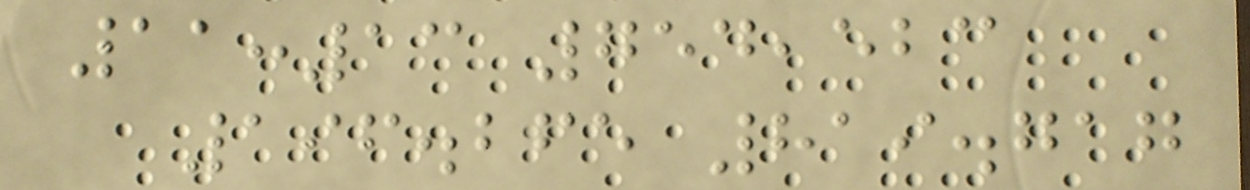11:13 754,523
196.265 819.717
